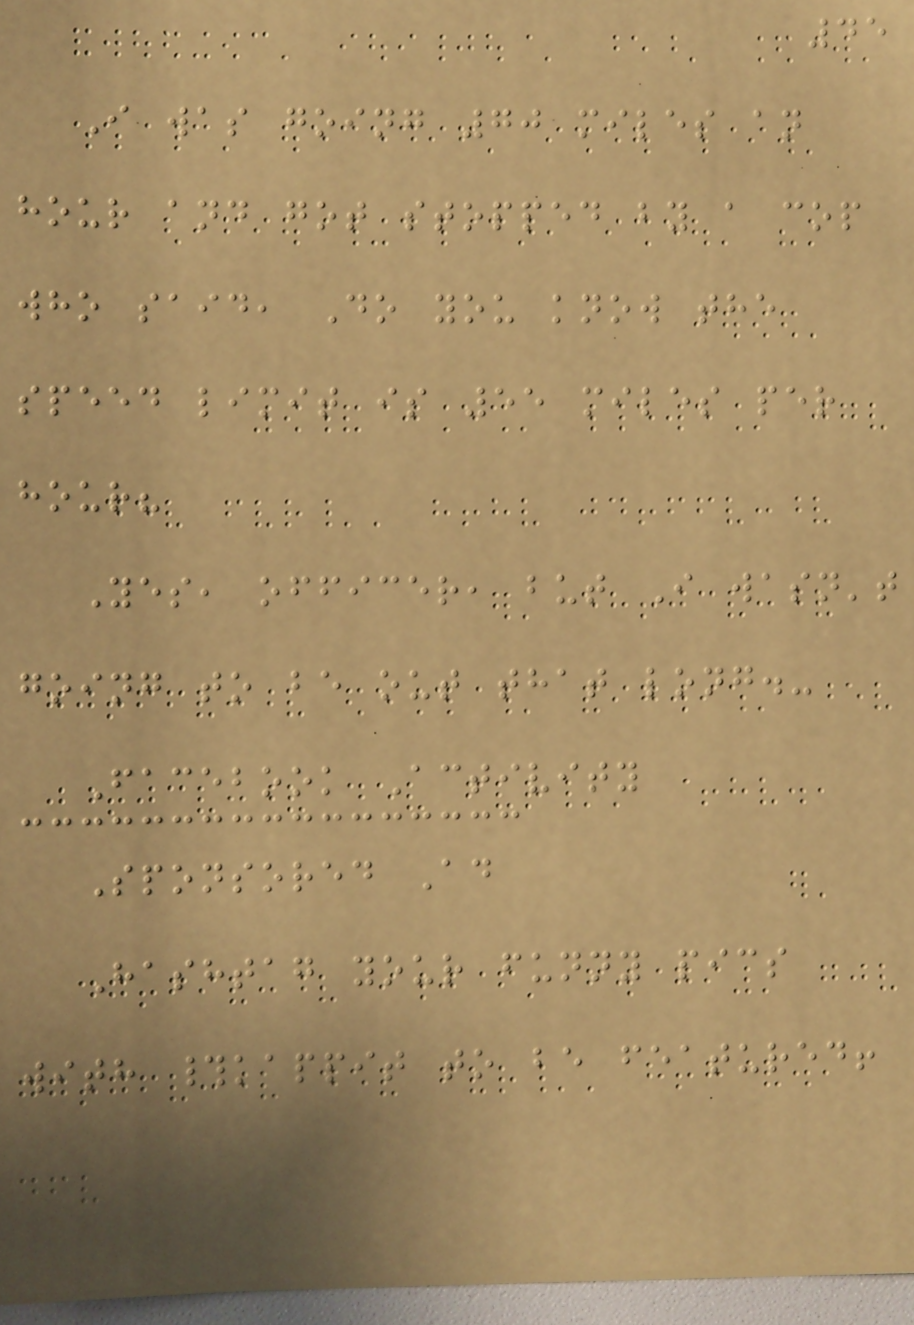45
I was going 70 miles an
hour and got stopped by a cop
who said, Do you know the
speed limit is 55 miles per
hour?
Yes, officer, but I wasn't
going to be out that long.-
Facebook Activity
Sponsored Ad
Hashtag your funny pics
with #kappit to be featured!
